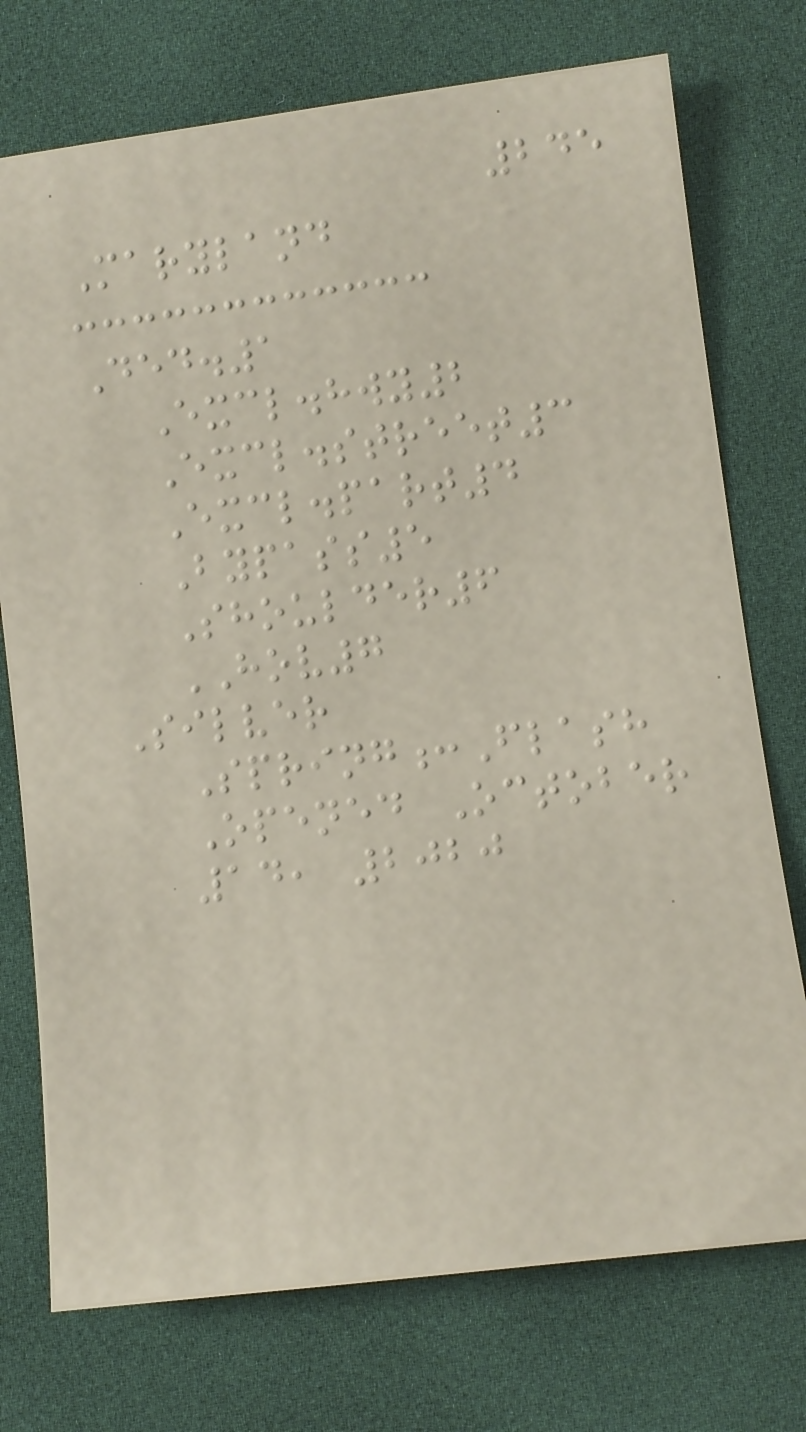245
Maryland
Ded.1
Excl.hwy2
Excl.street3
Excl.part4
Bypass5
Shoulder6
HOV7
Silver
Spring:Flash
Opened October
14, 2020
